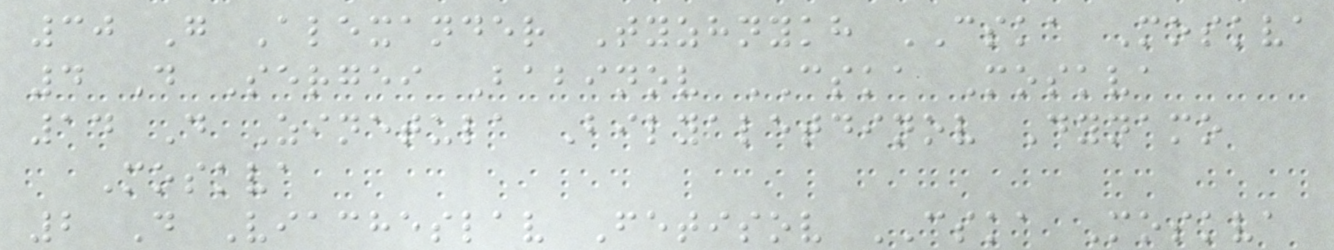30 G Alexander Tyzhnykh CSKA Moskva
4 D Sergei Babinov CSKA Moskva
14 D Zinetula Bilyaletdinov Dynamo
Moskva
2 D Viacheslav Fetisov CSKA Moskva
